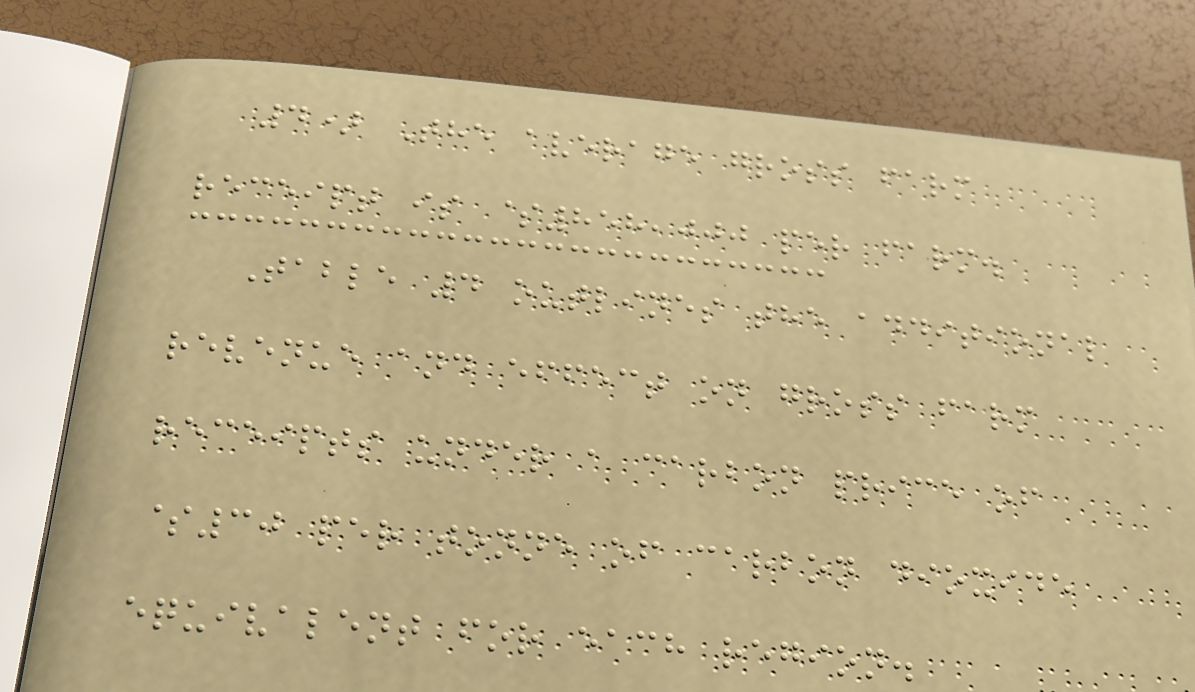4) The average gross farm
receipt is $858,000 per farm.
Table 4 outlines the additional
revenue and effect on gross farm
receipts under a carbon price of
$30 per tonne of carbon dioxide
equivalent for each region.
